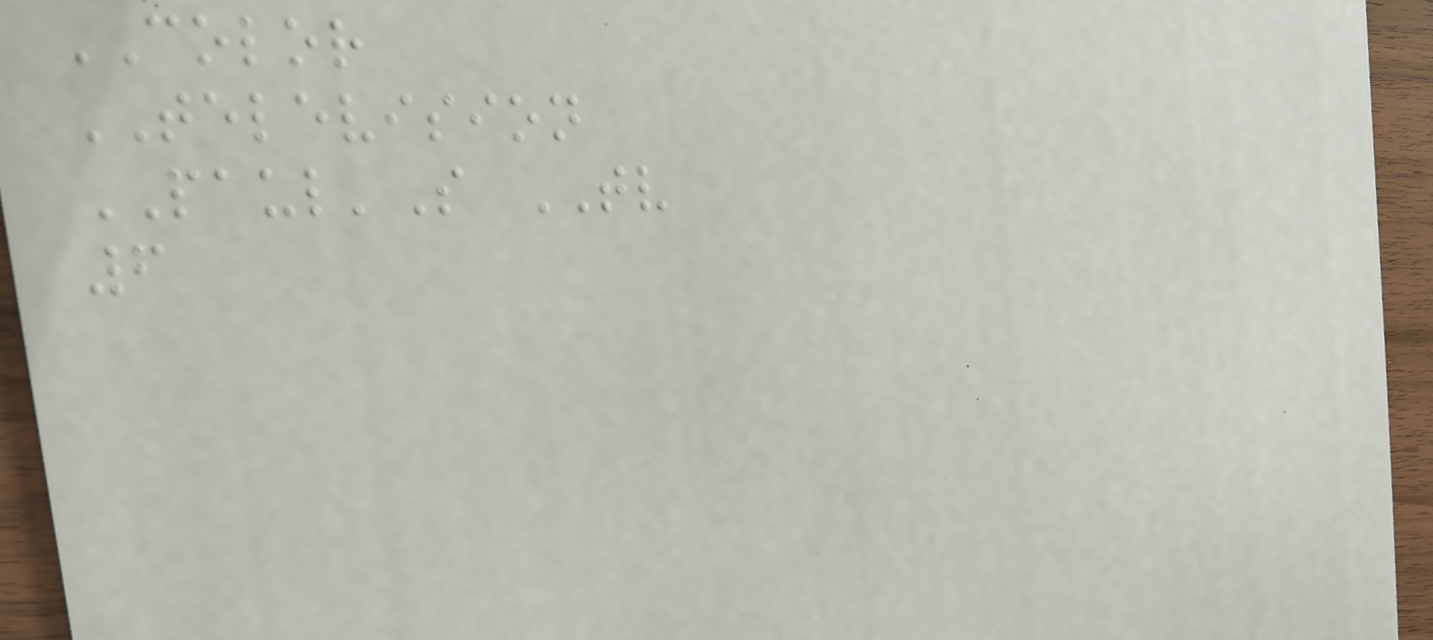COLOR
TELEVISION
PAUL'S TV
6
